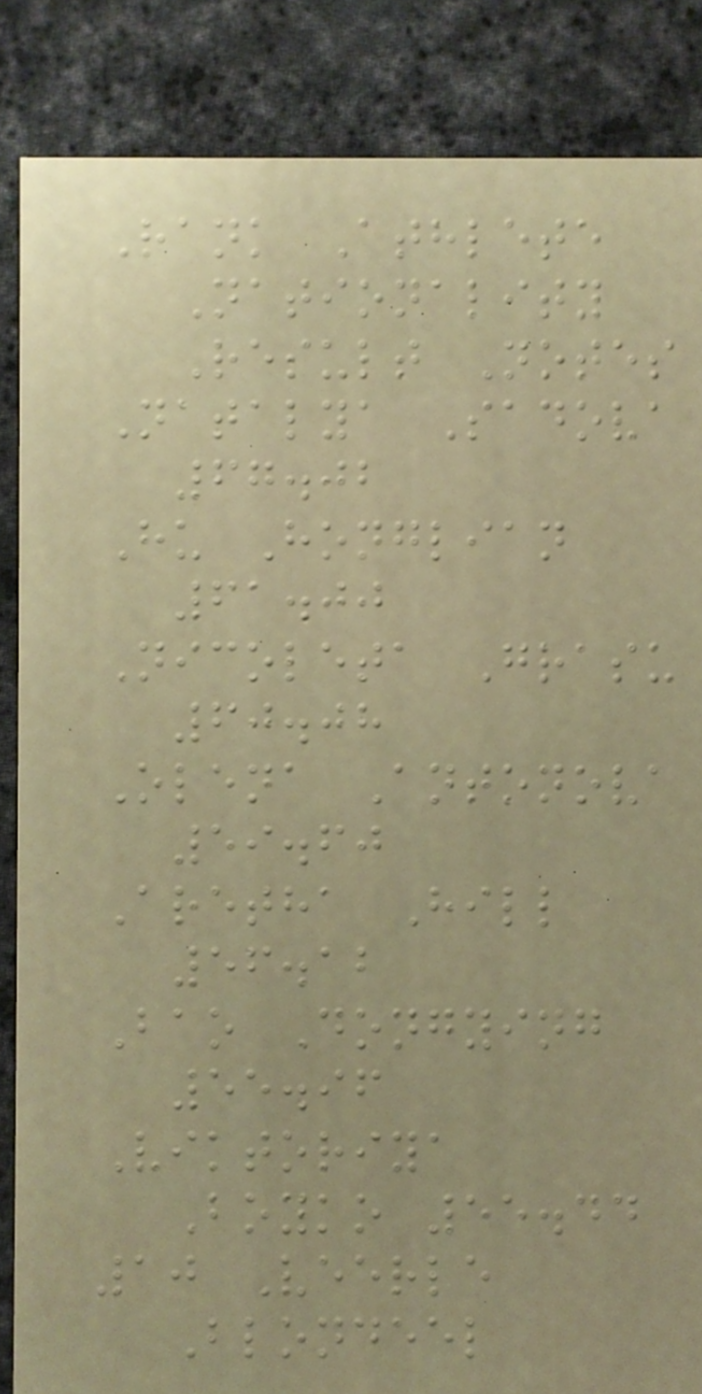Rank Athlete
Nationality
Result Notes
Natalya Sadova
67.02
Hu Honglian
61.00
Nicoleta Grasu
60.08
Olena Antonova
59.60
Aretha Hill
56.12
Bao Dongying
55.96
Viktoriya
Boyko 55.44
10 Veerle
Blondeel
